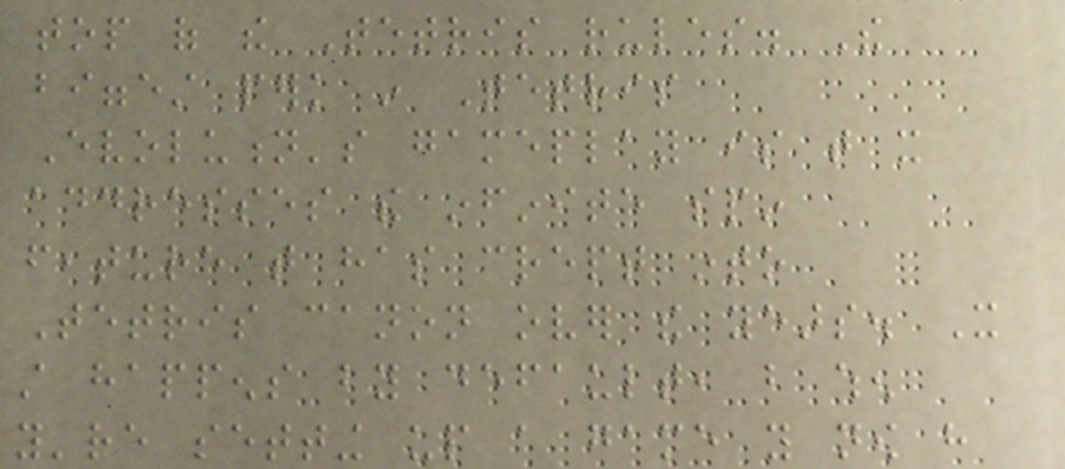top of the Tetris rules. The
biggest perk in Tetris
Evolution's gameplay is that it
addresses the infinite spin
feature that has crept into
Tetris canon over the years. It
still happens by default, but when
you're setting up a game you now have
